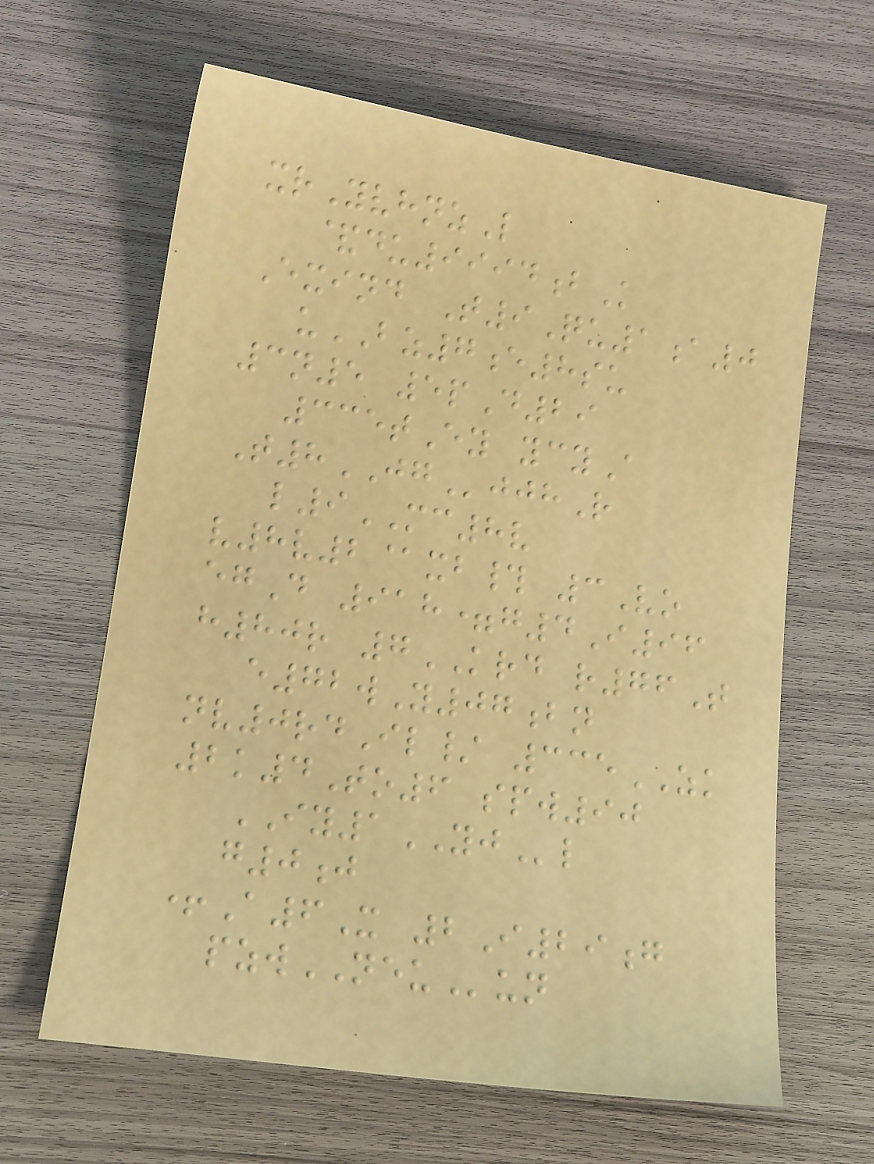xrYvhnzL
&du9994bK
Exind T9Qu1a0
uBZ7e8su
3n5 5pD29
335tEy ycyA
T8JGjjhR
l9MC8v
v8v2@xb# 3Vo
egD 918=g4I96
h80r 7KRD r76T
e72wY07bn
nv0rdIl/ 335ZK
2k4To6 spw90
IY1YJl
g0j
+A6X 2I29g
pzwNEUun
